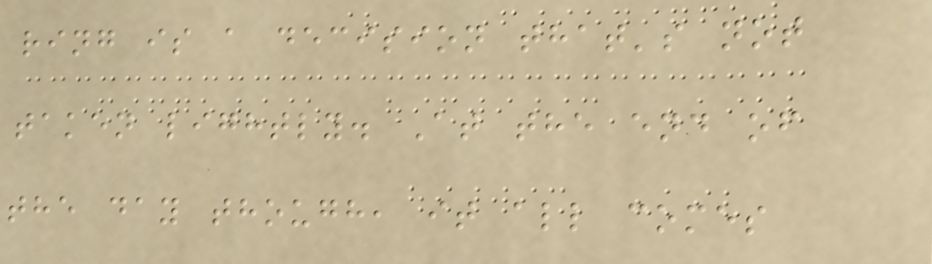ring is a decision that's not
taken lightly. At the end of
the day though, it all comes
